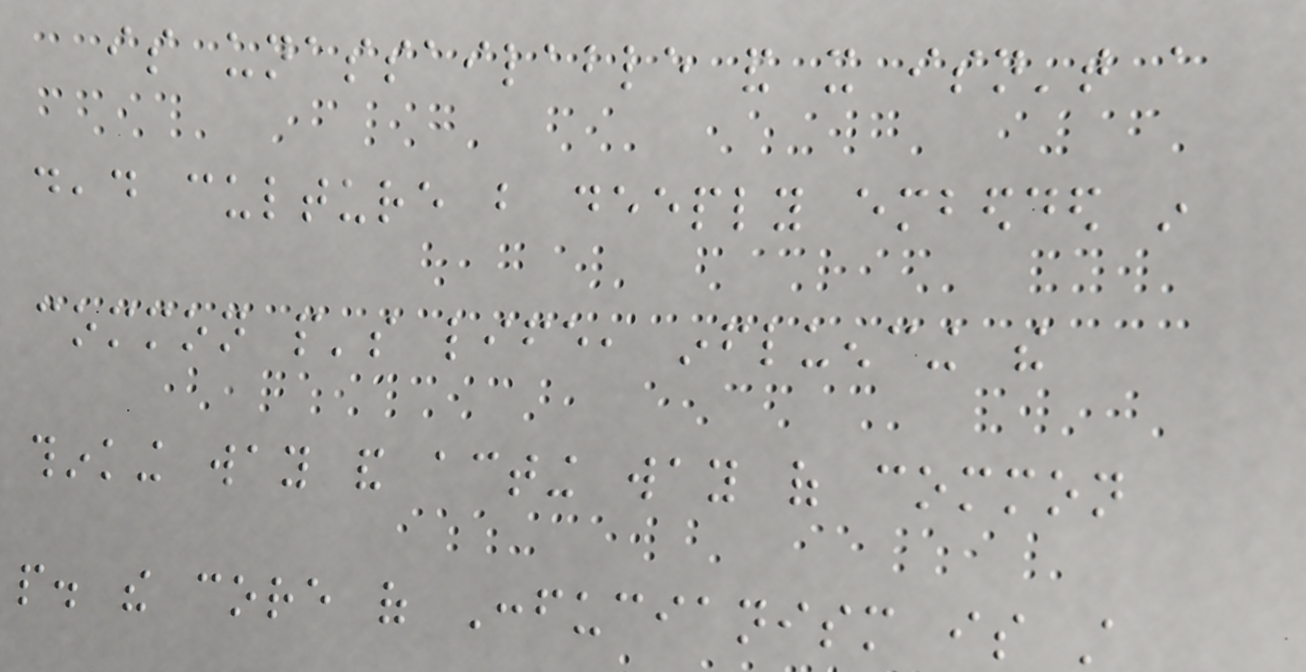is unassailable and it isn't a
dead culture but deeply embedded in
common people's life, influencing the
thinking way and acting way of common
people. the core of Confucianism is still
